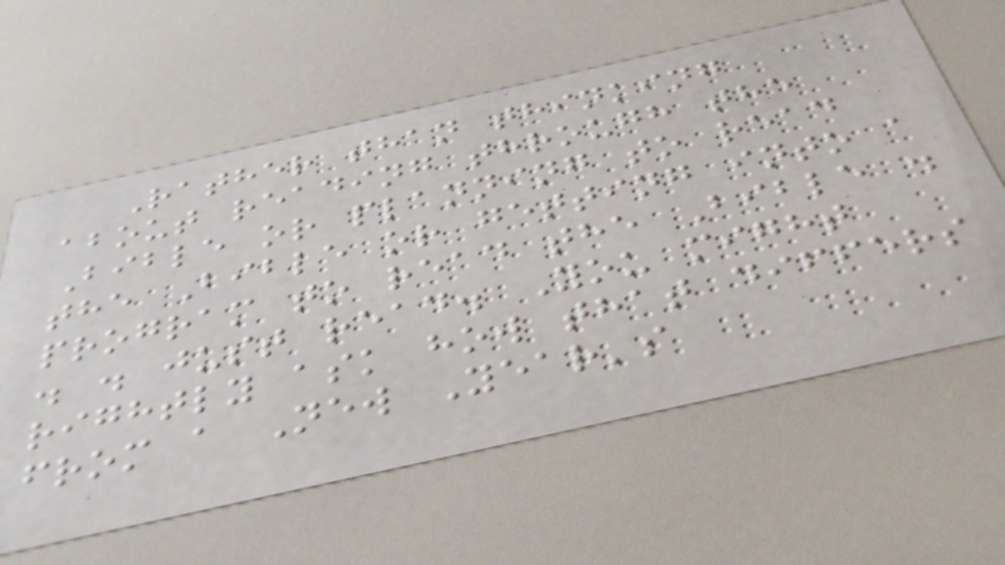Rather than thinking
about reading through the
Bible or planning to read
the Bible or getting into a
program to read the Bible .
. . just read. You might
rightly ask how that differs
from a New Year's
